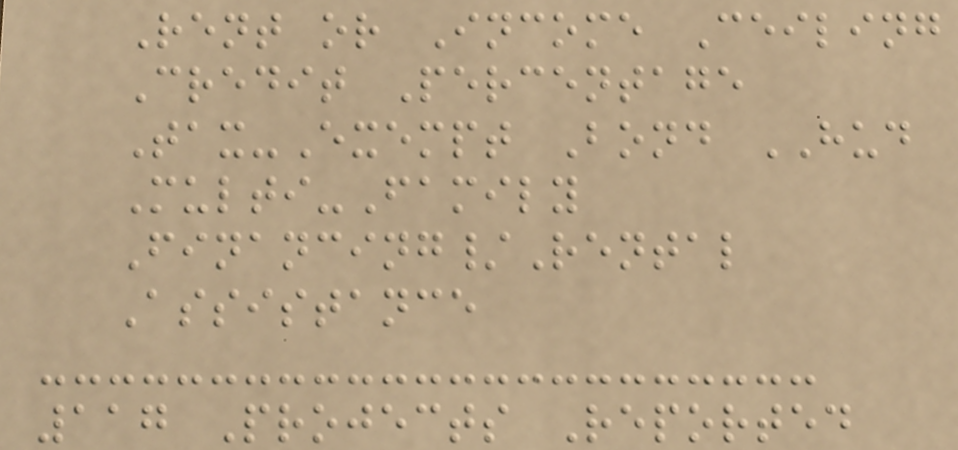Rent or Income Ceiling
Credit Percentage
Tax-Exempt Bond HUD
Multi-Family
Financing/Rental
Assistance
117 Projects Reported
